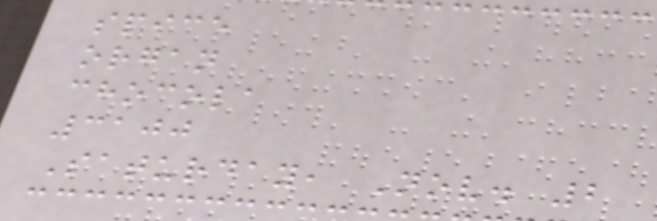spice
organ
chocola
3100
Saturday, Nov. 2
